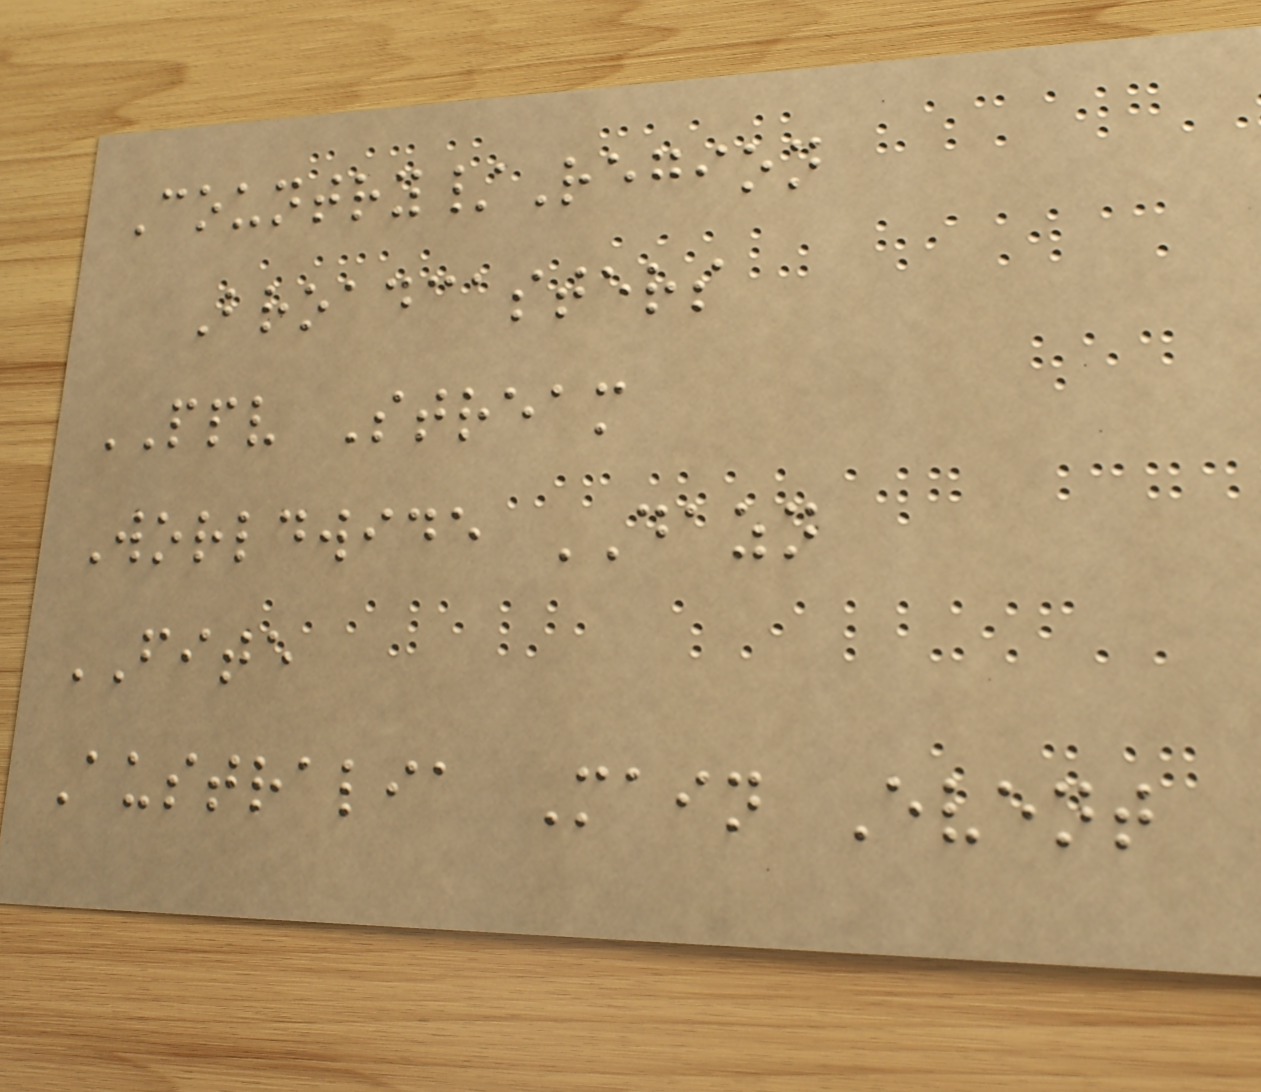Country/Region
Broadcasters
PPV Stream
Worldwide DAZN
FITE
Australia Main Event
